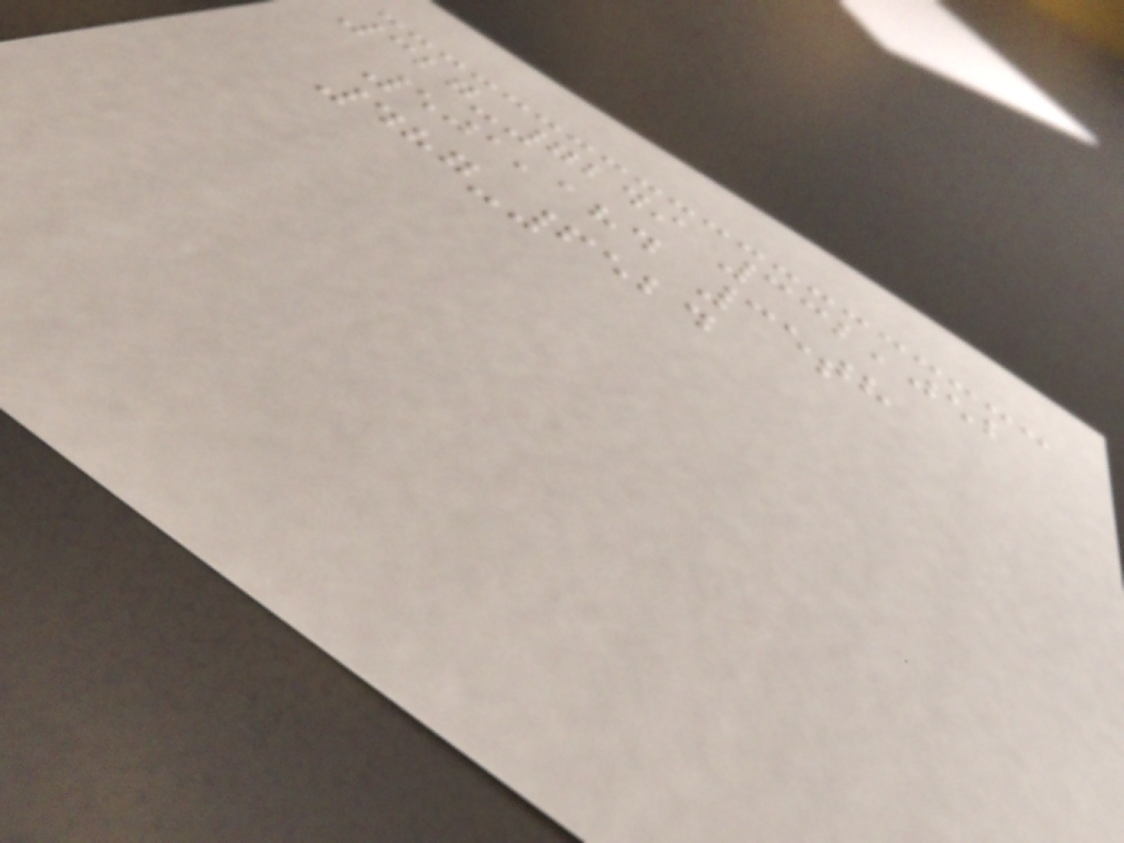327-7249 332,052
501,184 35th
487-6524
